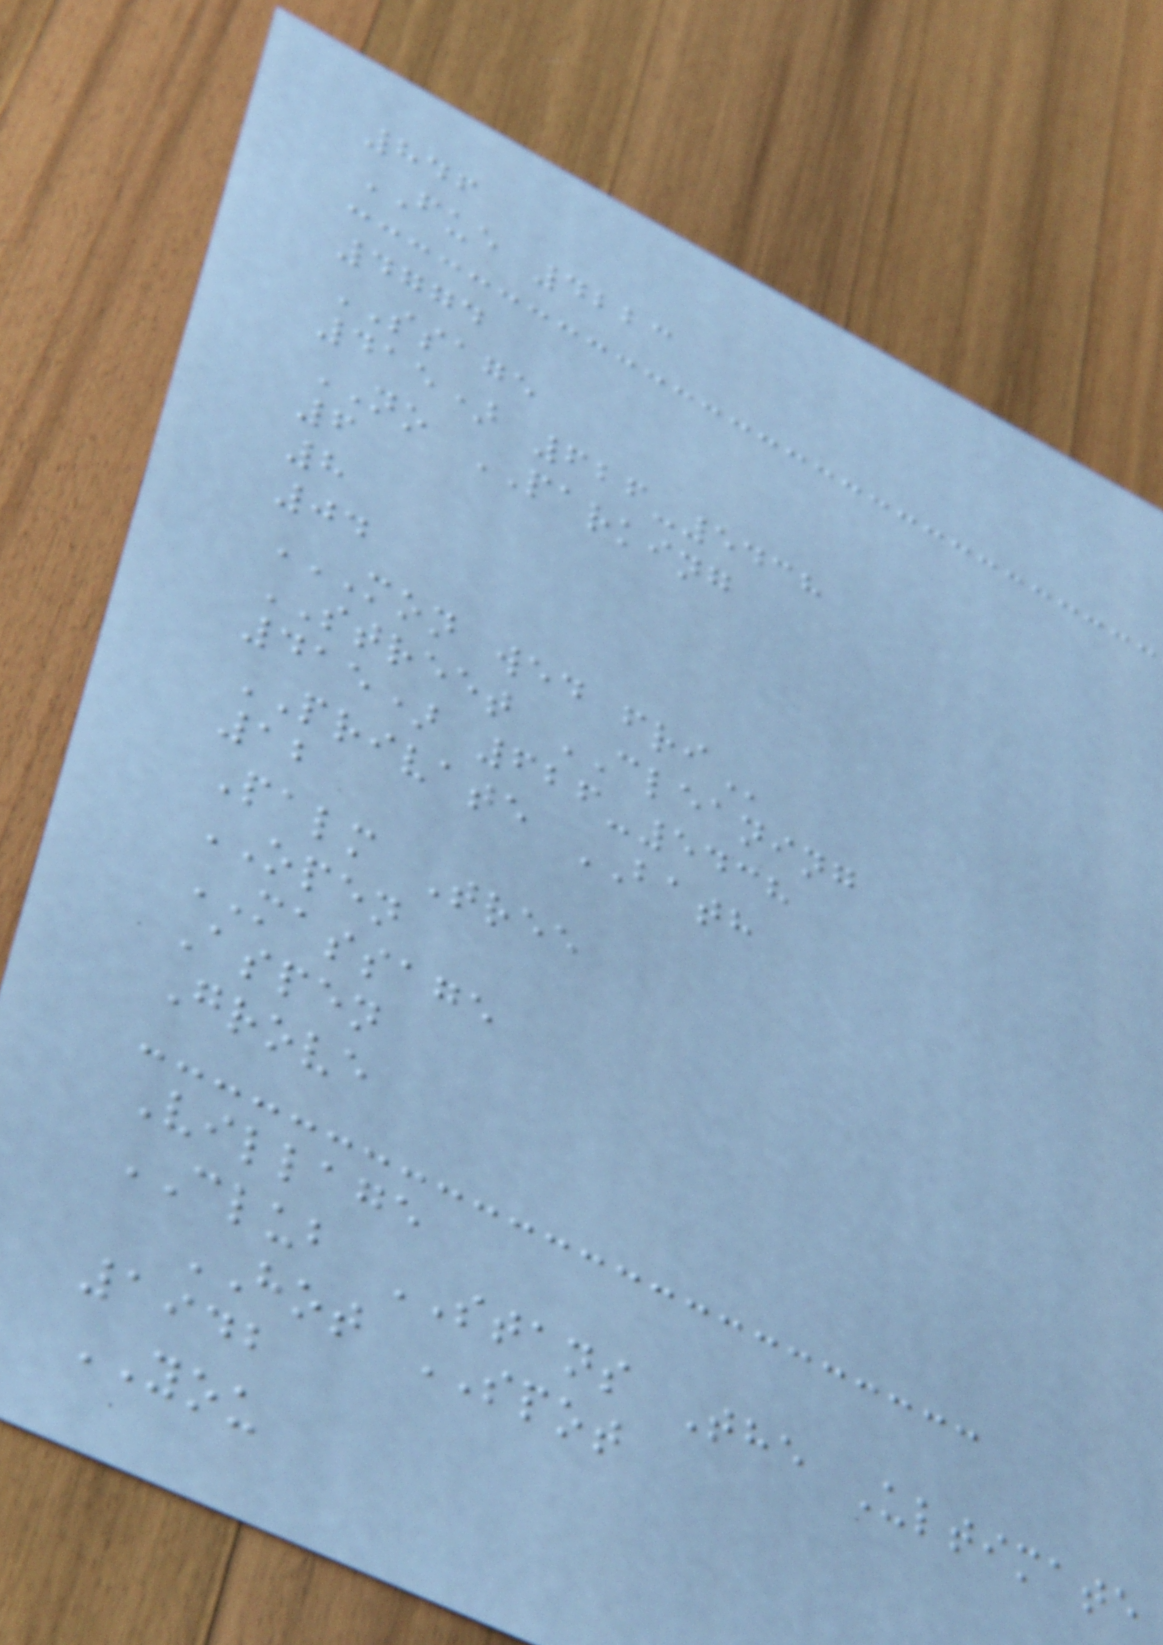846
FUE 4223
4774
SSAGE
415) 626-5438
NO PARKING
6
8
04
MON WED FRI
STREET CLEANING
415) 626-5438
PRIVATE BATH
12
Palm Tree
OPEN
MASSAGE
Aspen
Grove
Village
CLUB STANS The Ultimate
HOT SPOT
1942
YOU
